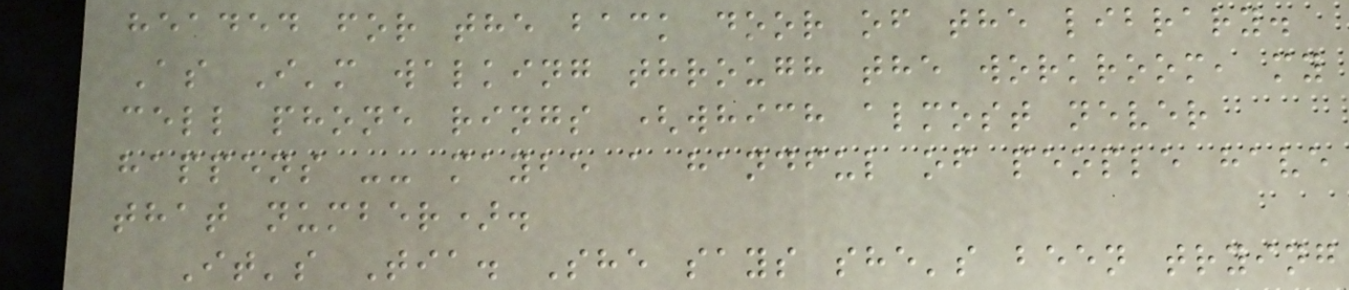headed for the back door of the library.
As I'm walking through the workroom, my
cell phone rings (which almost never
happens -- maybe a handful of people have
that number).
It's Tia. She says she's been trying
